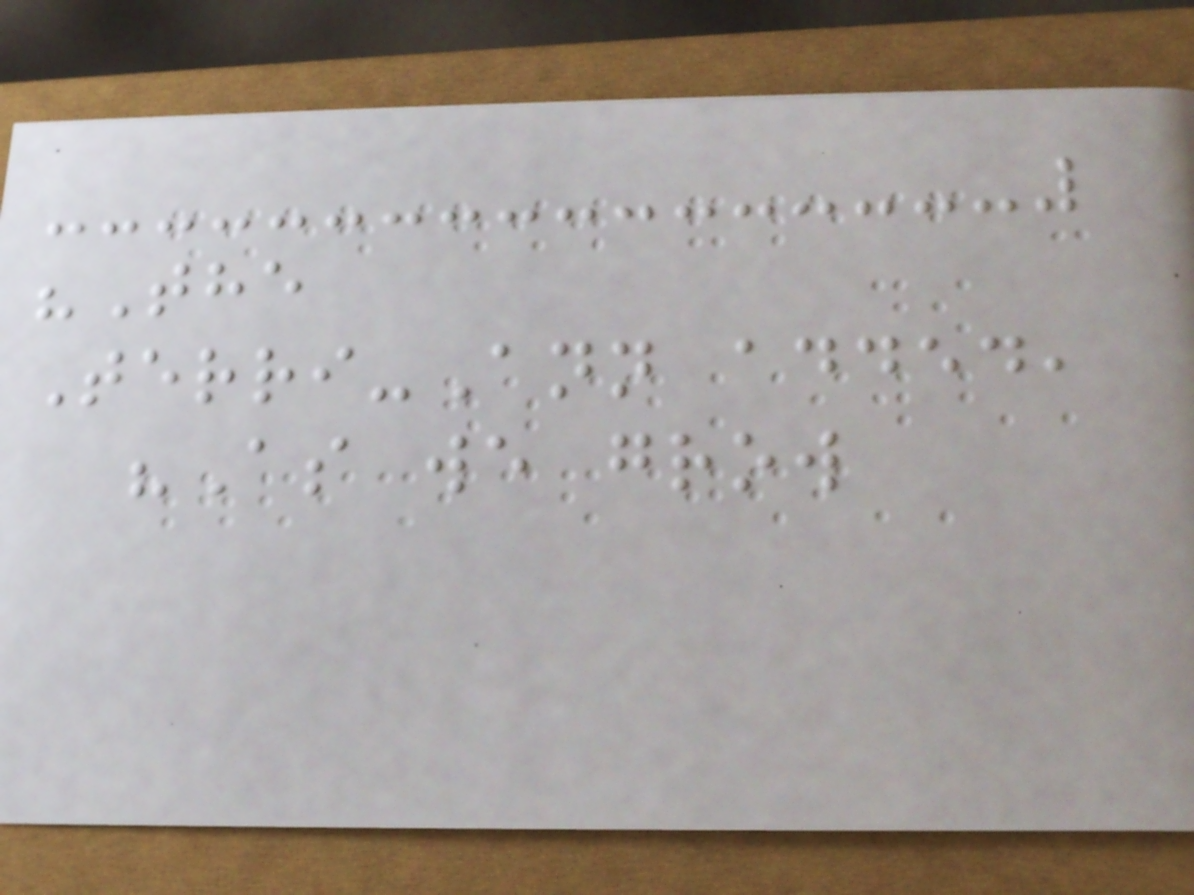"The
Terri-Ann added,
"As we grow
